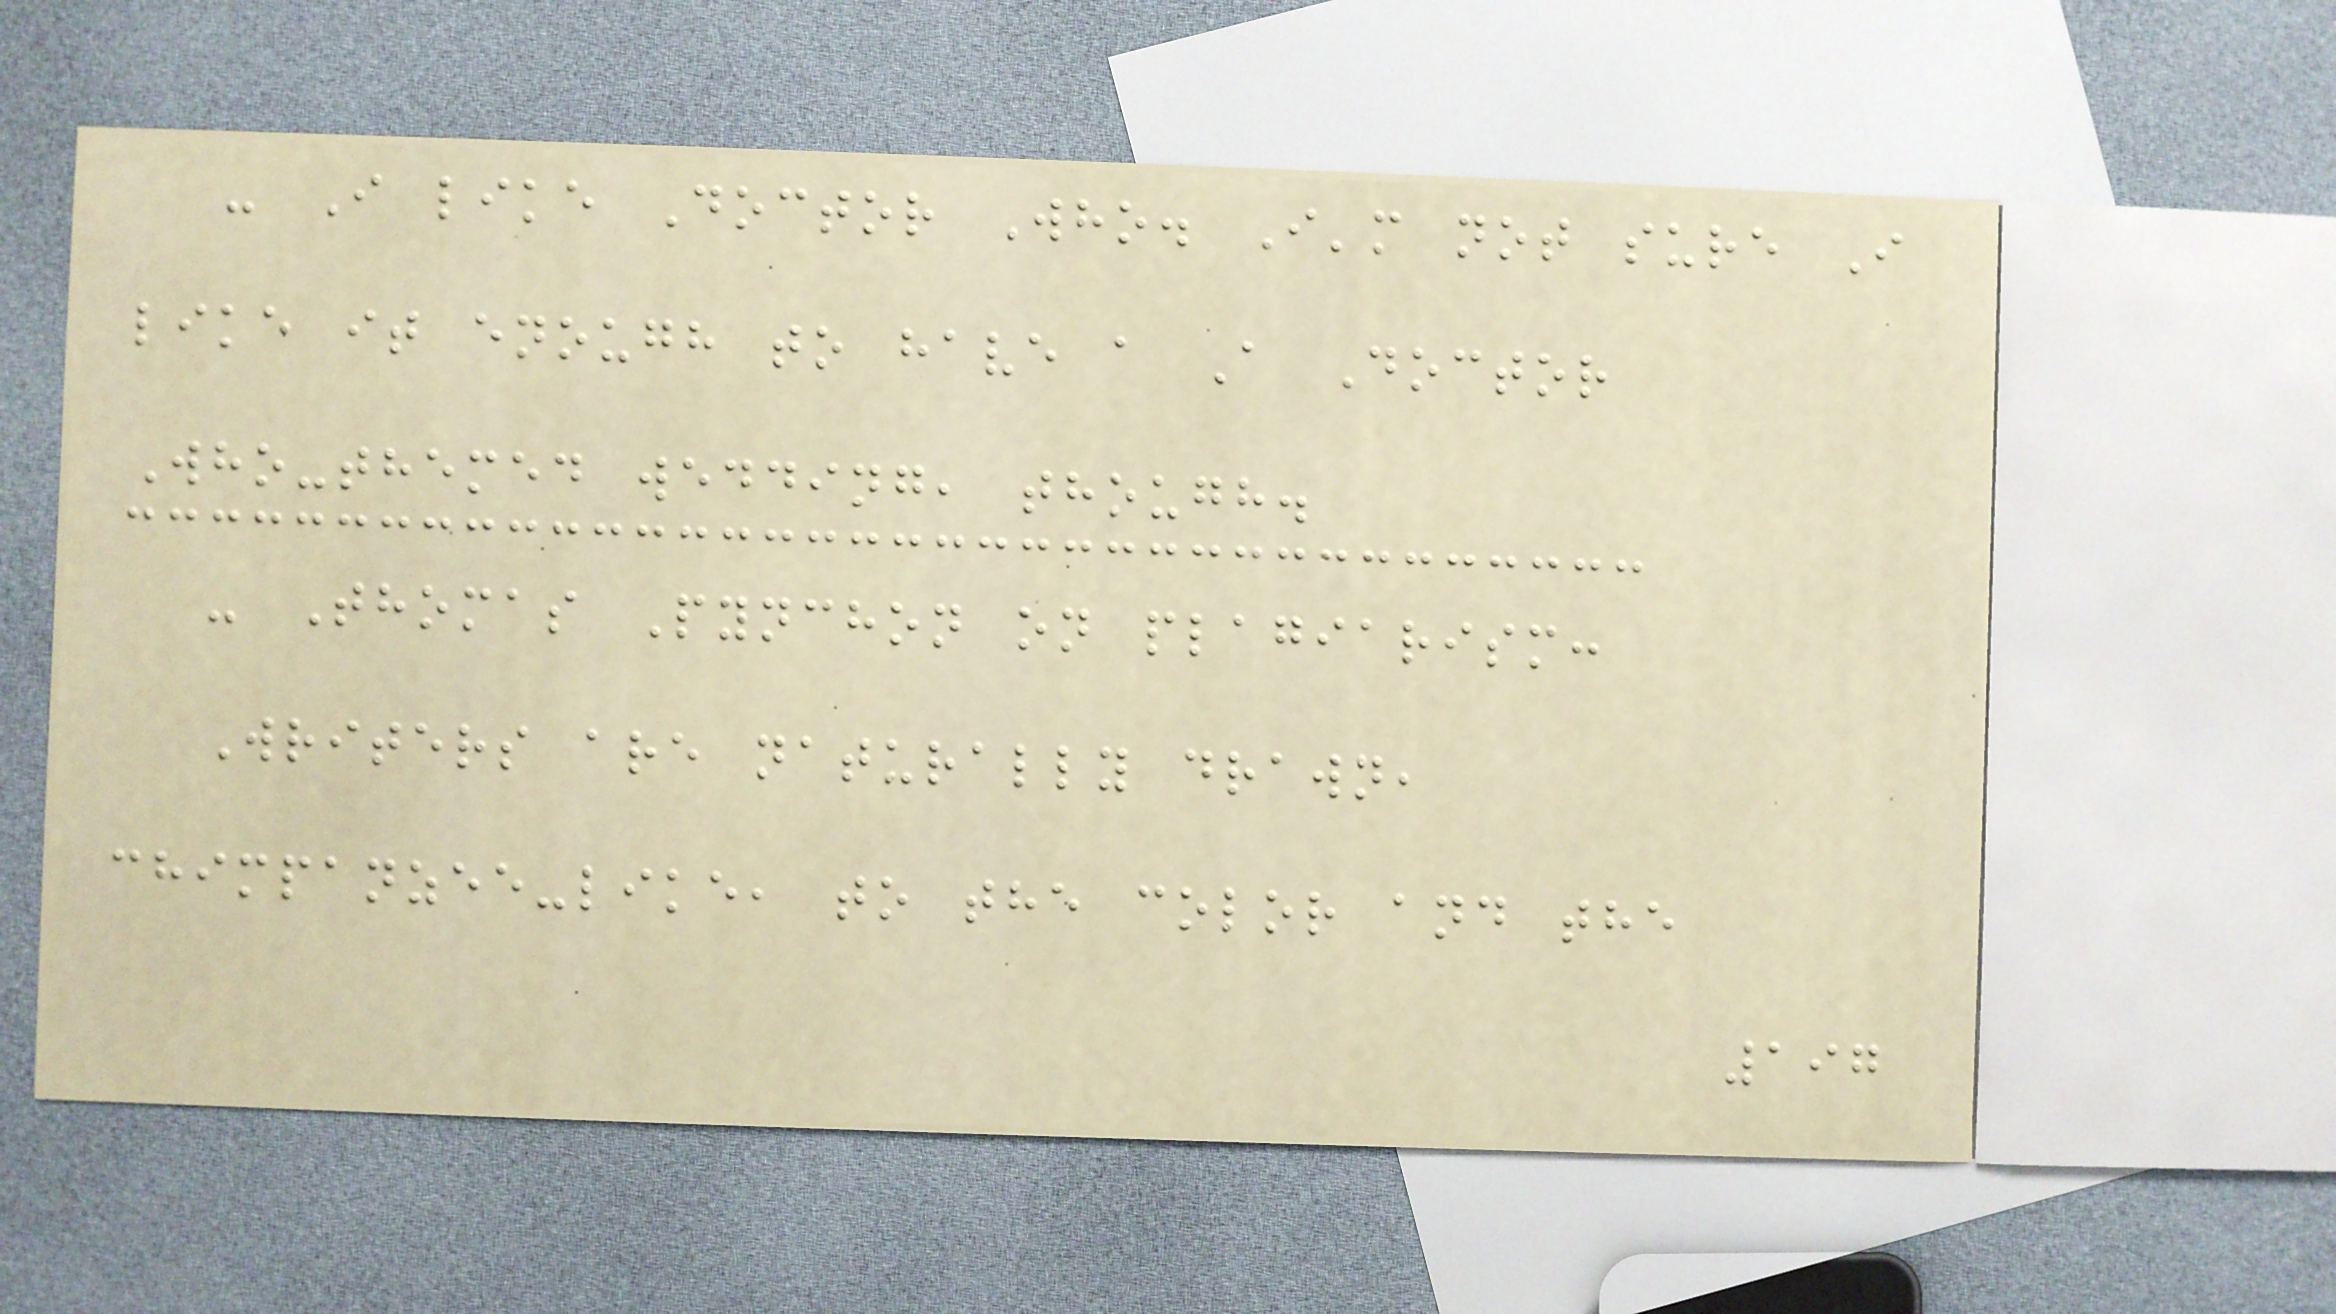- I like Doctor Who. I'm not sure I
like it enough to have a A Doctor
Who-themed wedding, though.
- Thomas Pynchon on plagiarism:
Writers are naturally drawn,
chimpanzee-like, to the color and the
197
